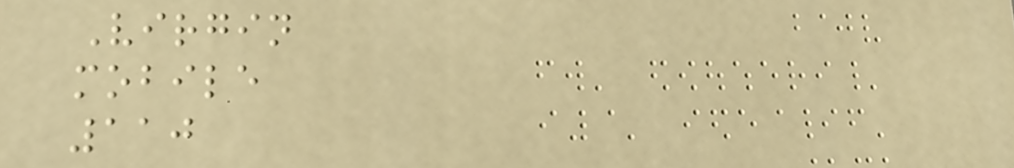Virgin
mobile
110
